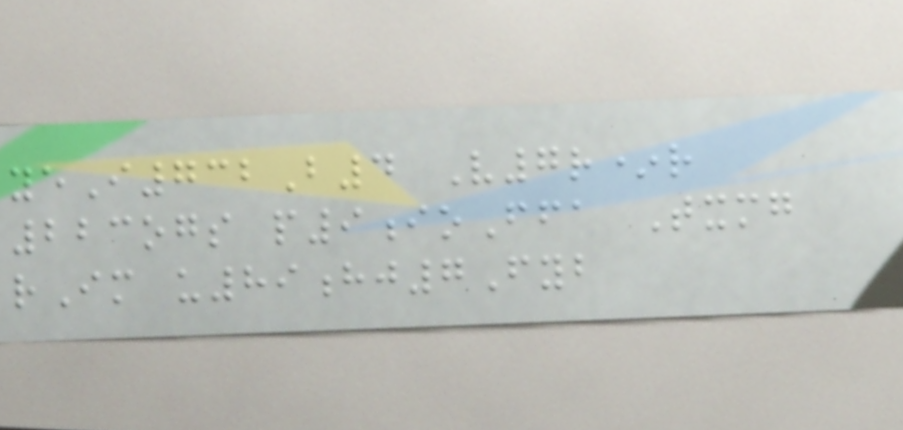yeI732B4 V7r*r
223ogs p9ioFfa Txmg
rIm u89hj7Fyb
